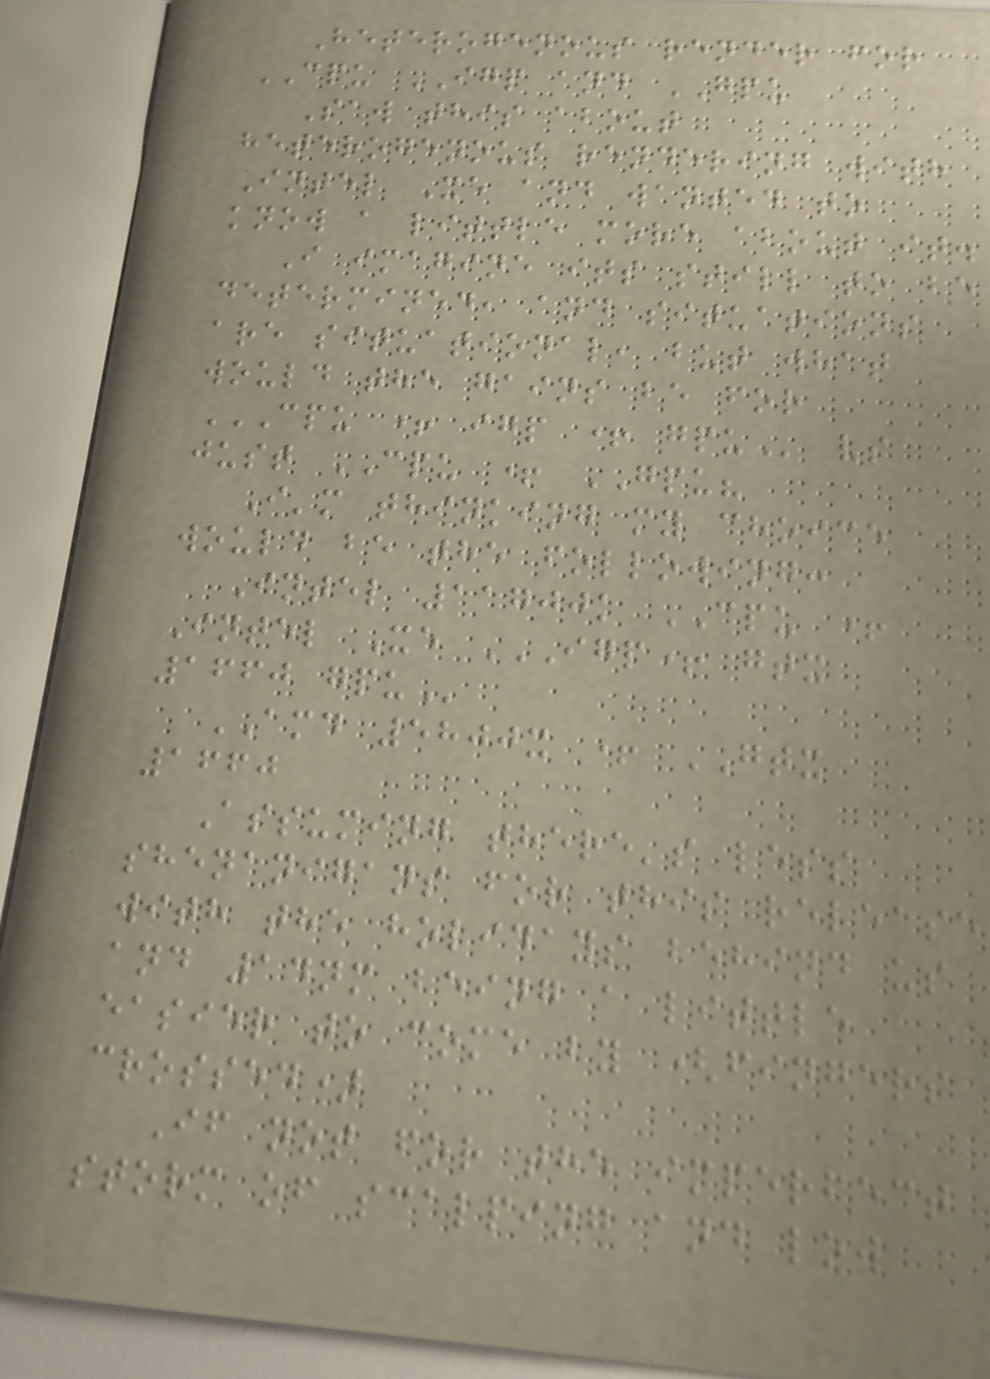Heterogenous render for
CPU IGP and GPU
Saw this about
heterogenous rendering with
Intel Xe and wanted to
know a little more about it.
I imagine its still to be
determined, and situations
are situational, but what
would the gains be for
CPU + IGP + GPU vs
just CPU + GPU?
I'm thinking my choice
would be the following:
Intel 11700k CPU +
Intel Xe IGP+ GTX
1660 GPU
AMD 5800x + GTX
1660
Assuming there's less
shenanigans for this release
with the holidays behind us
and 14nm being a little
easier to come by (fingers
crossed)
If not for the imperfect
storm of scalping and low
